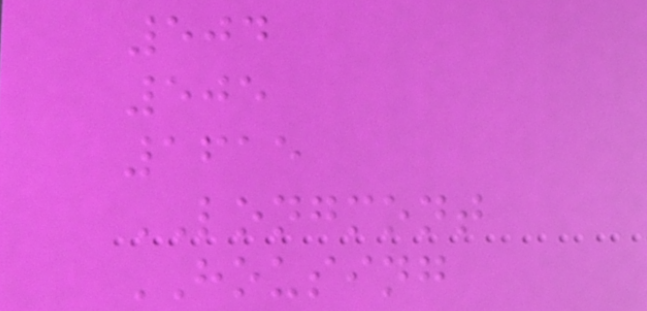504
505
1615
LONGMONT
HOUSING
